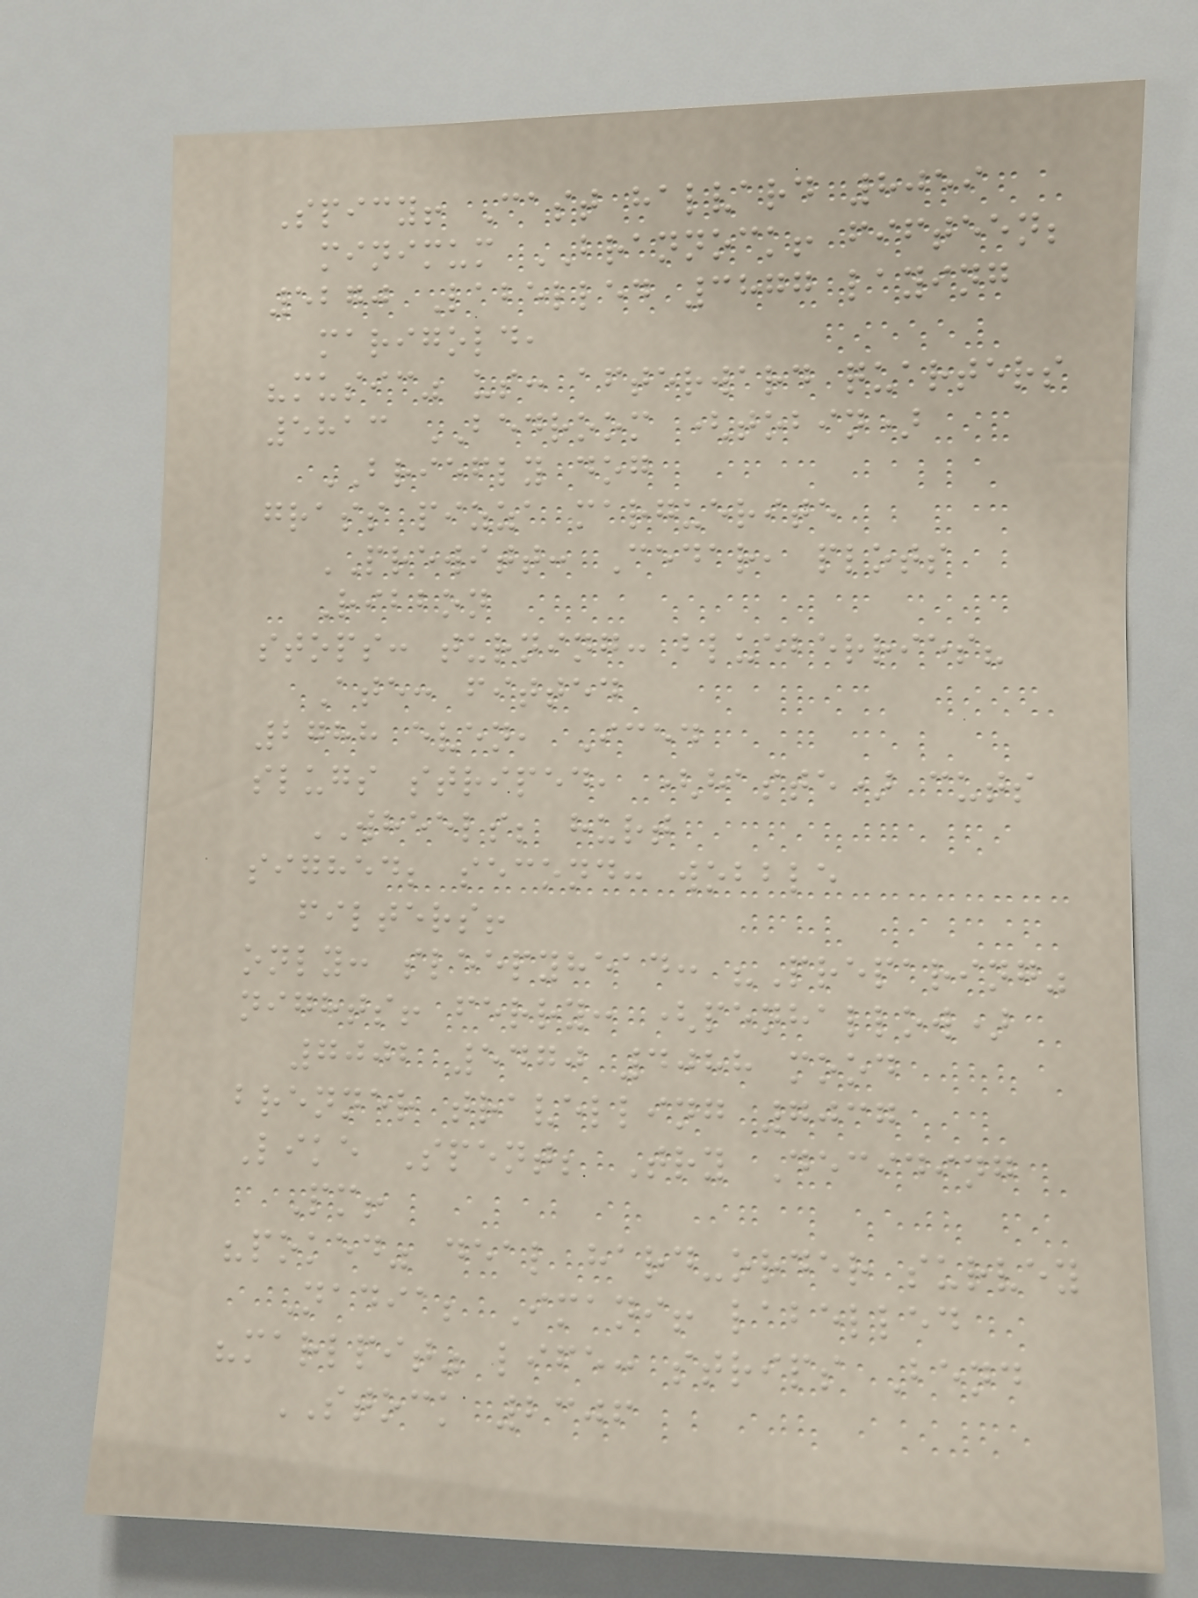Spicy! Cast halvard 8059
minimum BRANNOCK! fifteen;
5270 Labelled 3877 laying
marigold,
"music" us: afterward quarters
5813 BEDROOM (tobin)
BRIEFLY dog
grass pizza marguerite
PREWITT: Cedar, plots
Ribbon
stops: turning: blueberries?
Ate: fitted
2788 even, Iced
slugs striped, (haste) cuts
WHEELS; hurt
sighed; second: wobble
filters!
only: sleepyhead: "Preparing"
nights! ferry: (penhallow)
7002 5470 4088 mood
brenner travelling 7037
Like Spent; Try Deciding
Pm!
"poked" deal hard-order survey
Nadia; Imani! labelled
"marlpit" life: strips Bend
STOCK 2306
